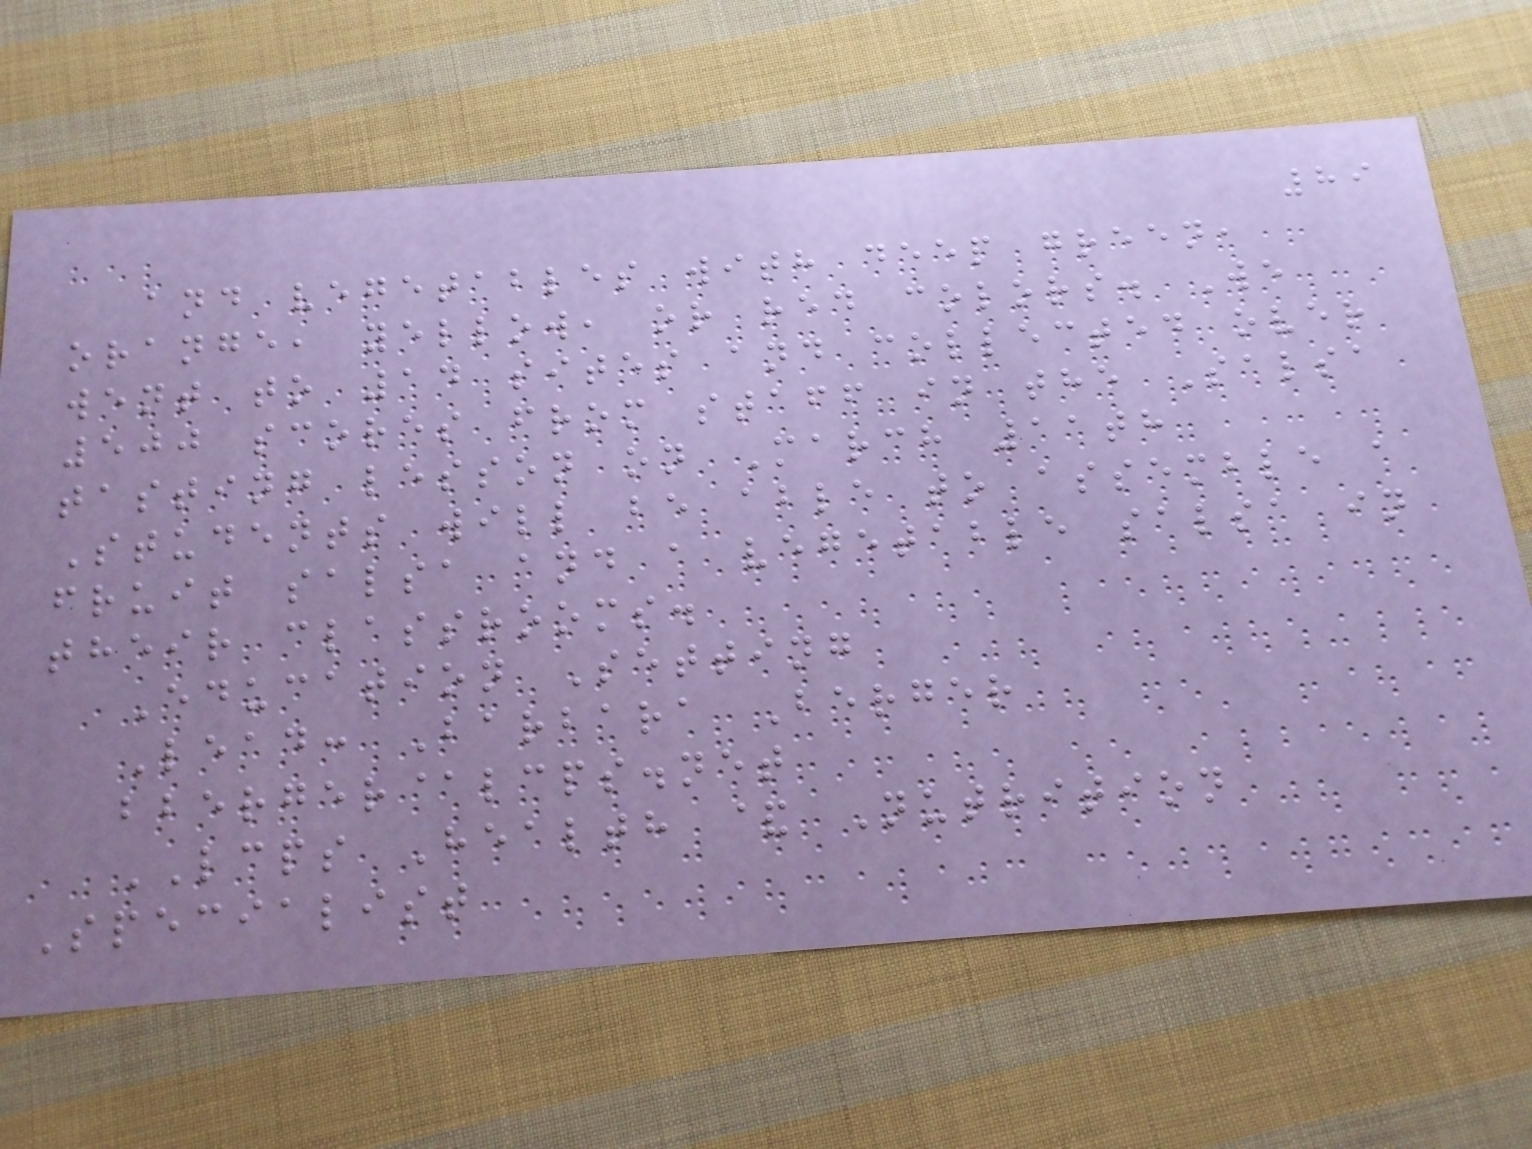89
and vegetables with deep green,
orange, yellow, or red colors. We
went to 14 sites and collected over
500 scores from staff in the Salsa
tasting lesson on March 11th
Students will be able to assemble a
fruit salsa and a vegetable salsa in
their classrooms.
Education Setting
Lead: Barbara Berger
bberger@lcps.net
LCPS Health & Nutrition
Specialist
